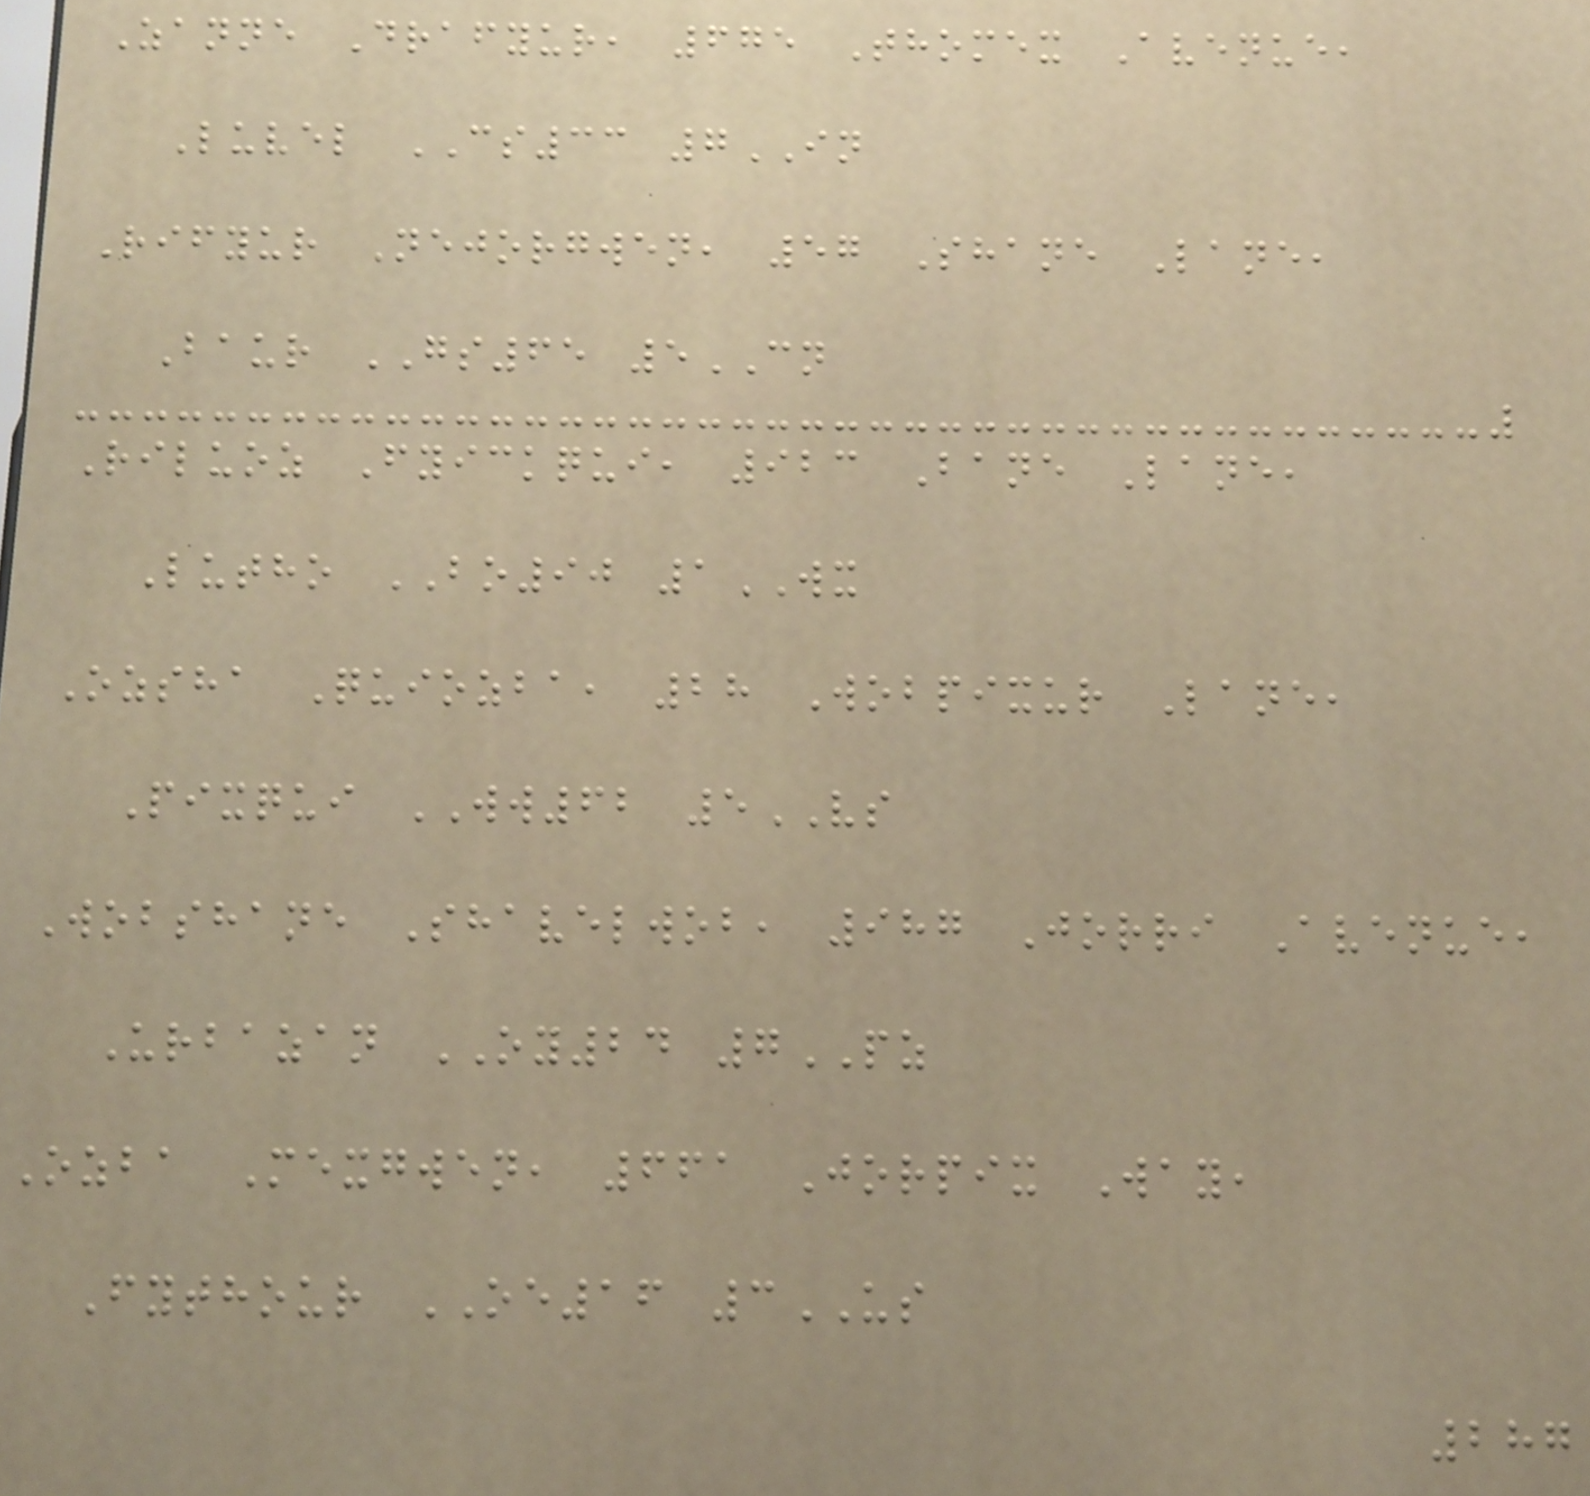Zanne Drafyur, 675 Thomex Avenue,
Luvel CS33 7IN
Rifyur Nejorgwen, 57 Shane Lane,
Baur GS65 5CN
Riluoz Fyickqui, 923 Bane Lane,
Lutho BO90 1WX
Ozsha Quiozba, 28 Wobpixur Lane,
Pixqui WW62 5VS
Wobshane Shavelwob, 987 Jorri Avenue,
Urbazan OY24 7PZ
Ozba Mexgwen, 661 Jorpix Way,
Fythour OE16 3US
287
